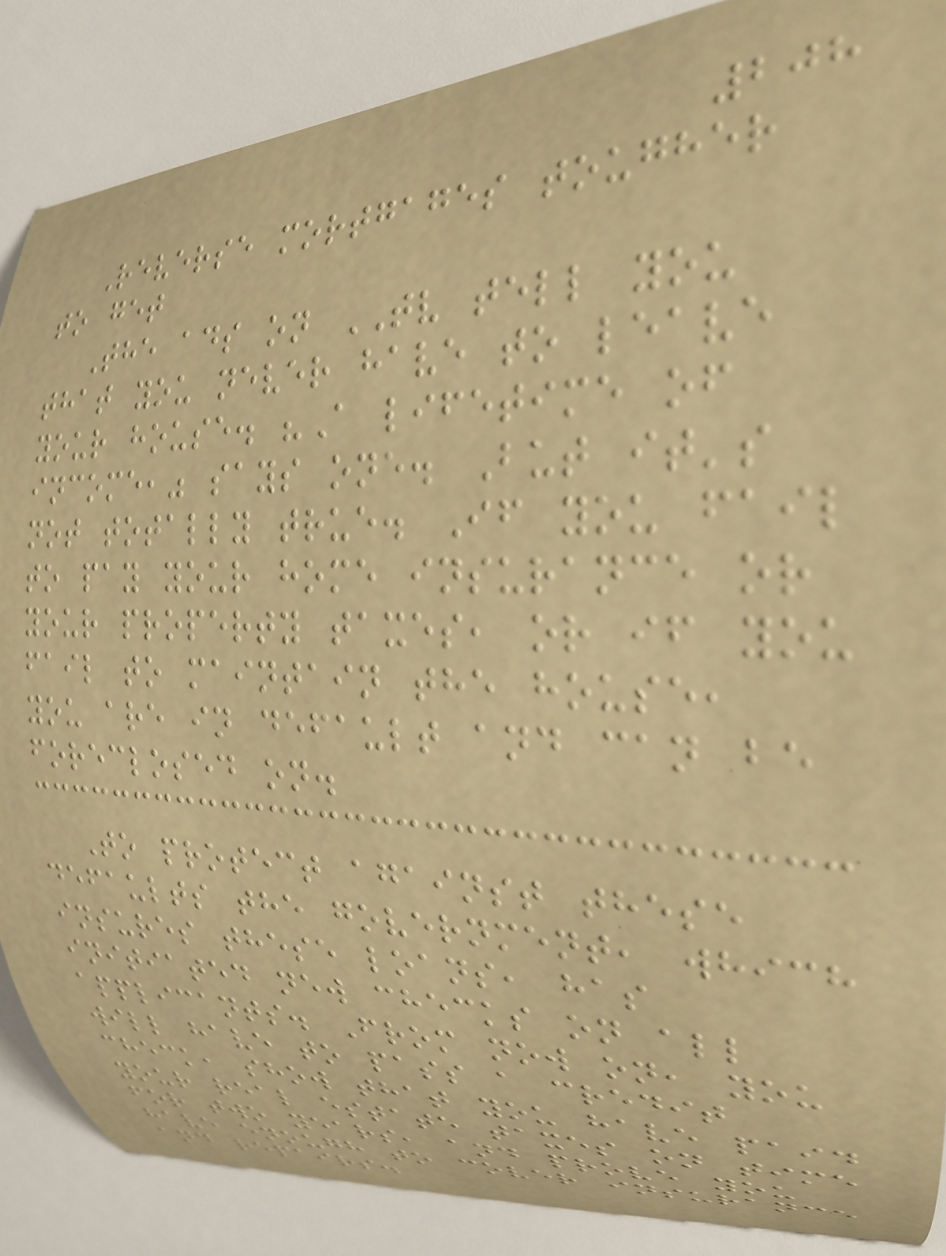208
Reverse mortgages tougher
to get
The ads on TV tell you
that you never have to leave
your house. "A lifetime of
income," says one. But it's
not totally true. If you fail
to pay your home insurance or
your property taxes, or if you
fail to maintain the house,
you are in default and can be
foreclosed on.
To protect against these
defaults the government, which
insures these loans, has
initiated new checks on all
applicants. From now on, you
will have to pass a credit
check, show that you have paid
your real estate taxes on time
for two years, and prove you
have enough to cover insurance
and repairs.
